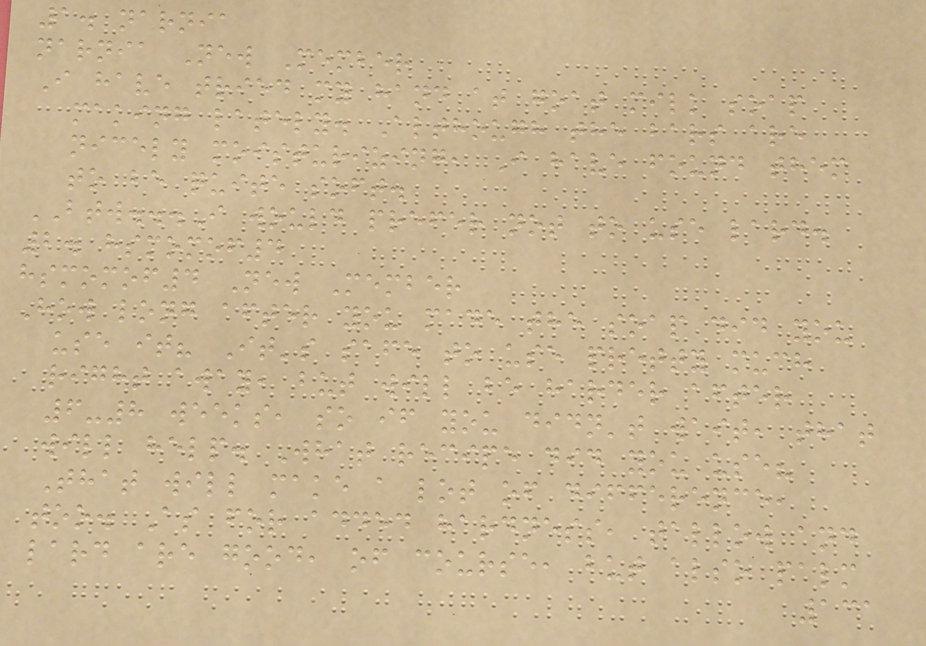1. narnia
narnia New Member
I have tried my hand at goat milk soap
making lately. Although the bars are
nicely moisturizing, I have found them
to be quite soft.
BTW...I would prefer not to use lard.
2. hsmomof4
hsmomof4 New Member
How long after you made the soap did you
use it? It's safe to use pretty much
right away, but will be harder after
6-8 weeks, so if you didn't wait, that
will help. What recipe did you use?
That will make a lot of difference,
too. As for added hardness, tallow and
lard are good, of course, but also palm
131
